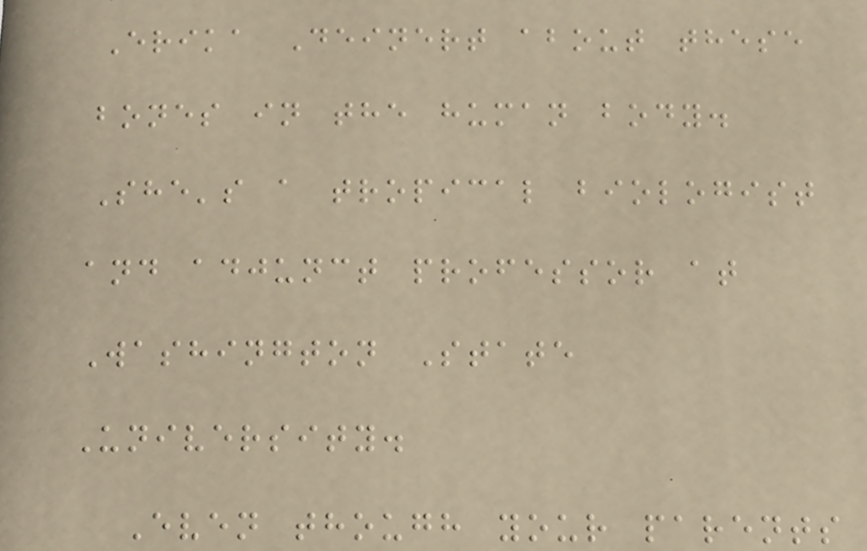Erika Deinert about these
bones in the human body.
She's a tropical biologist
and adjunct professor at
Washington State
University.
Even though your parents
